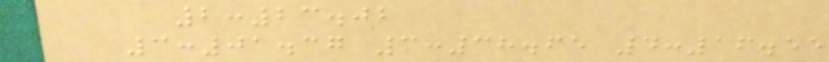2:23.02
3:01.37 3:38.65 4:16.55
